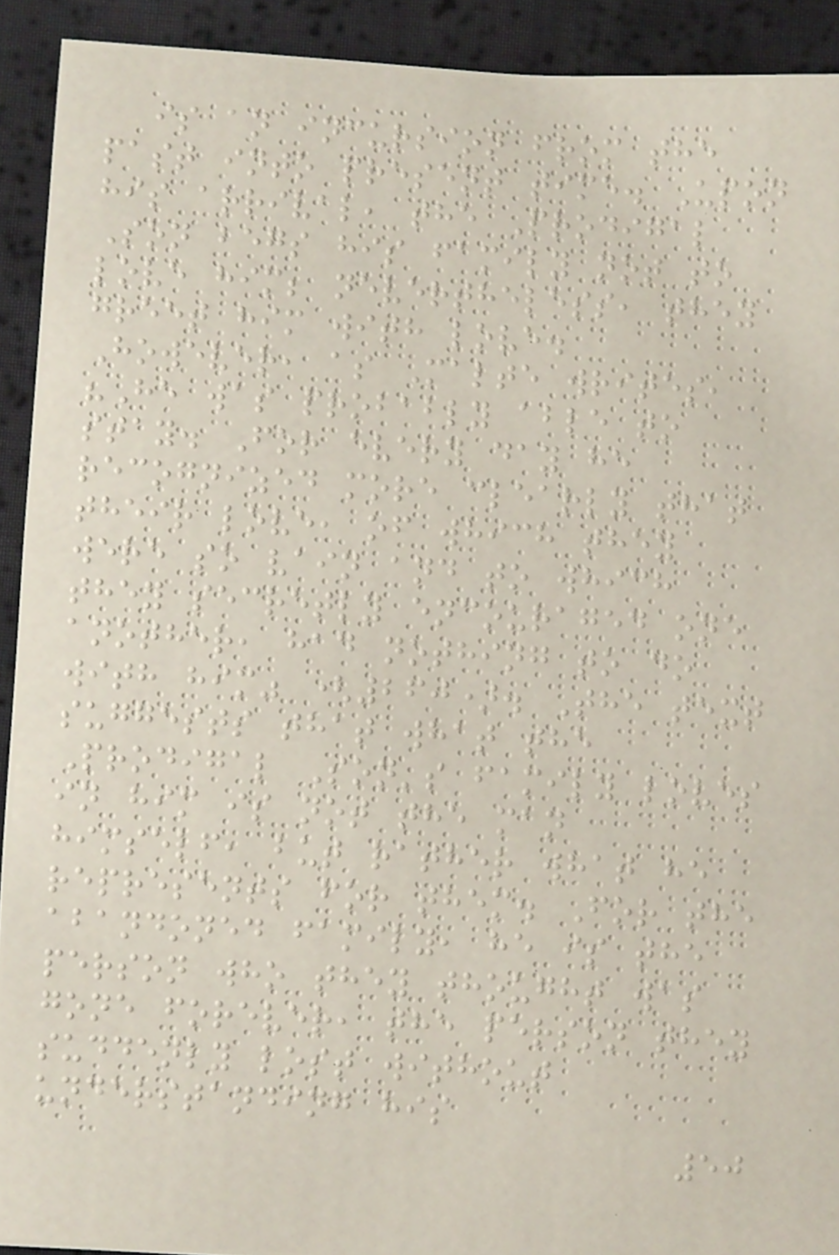is an incursion from the
past into present time. Upon
his arrival, the Prodigal
Son begs his family not to
love him; nevertheless, they
greet him with love.
However, as Malte writes,
"He was probably able to
stay. For every day he
recognized more clearly that
their love, of which they
were so vain and to which
they secretly encouraged one
another, had nothing to do
with him" (260). The text
suggests that what the
Prodigal Son's family loves
in him is not the man
himself, but rather what he
represents for them. For the
abandoned family, he is the
person who they thought was
gone forever, the person they
suddenly lost without
understanding his
50
